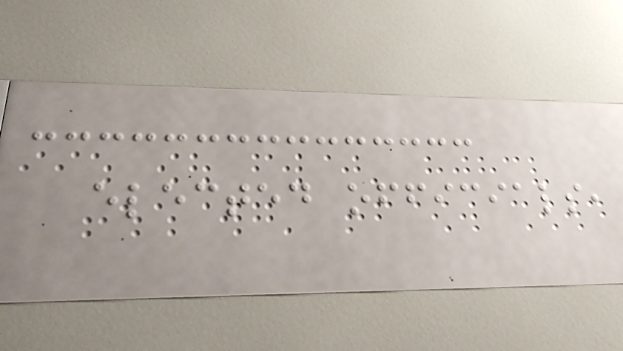elected officials,
